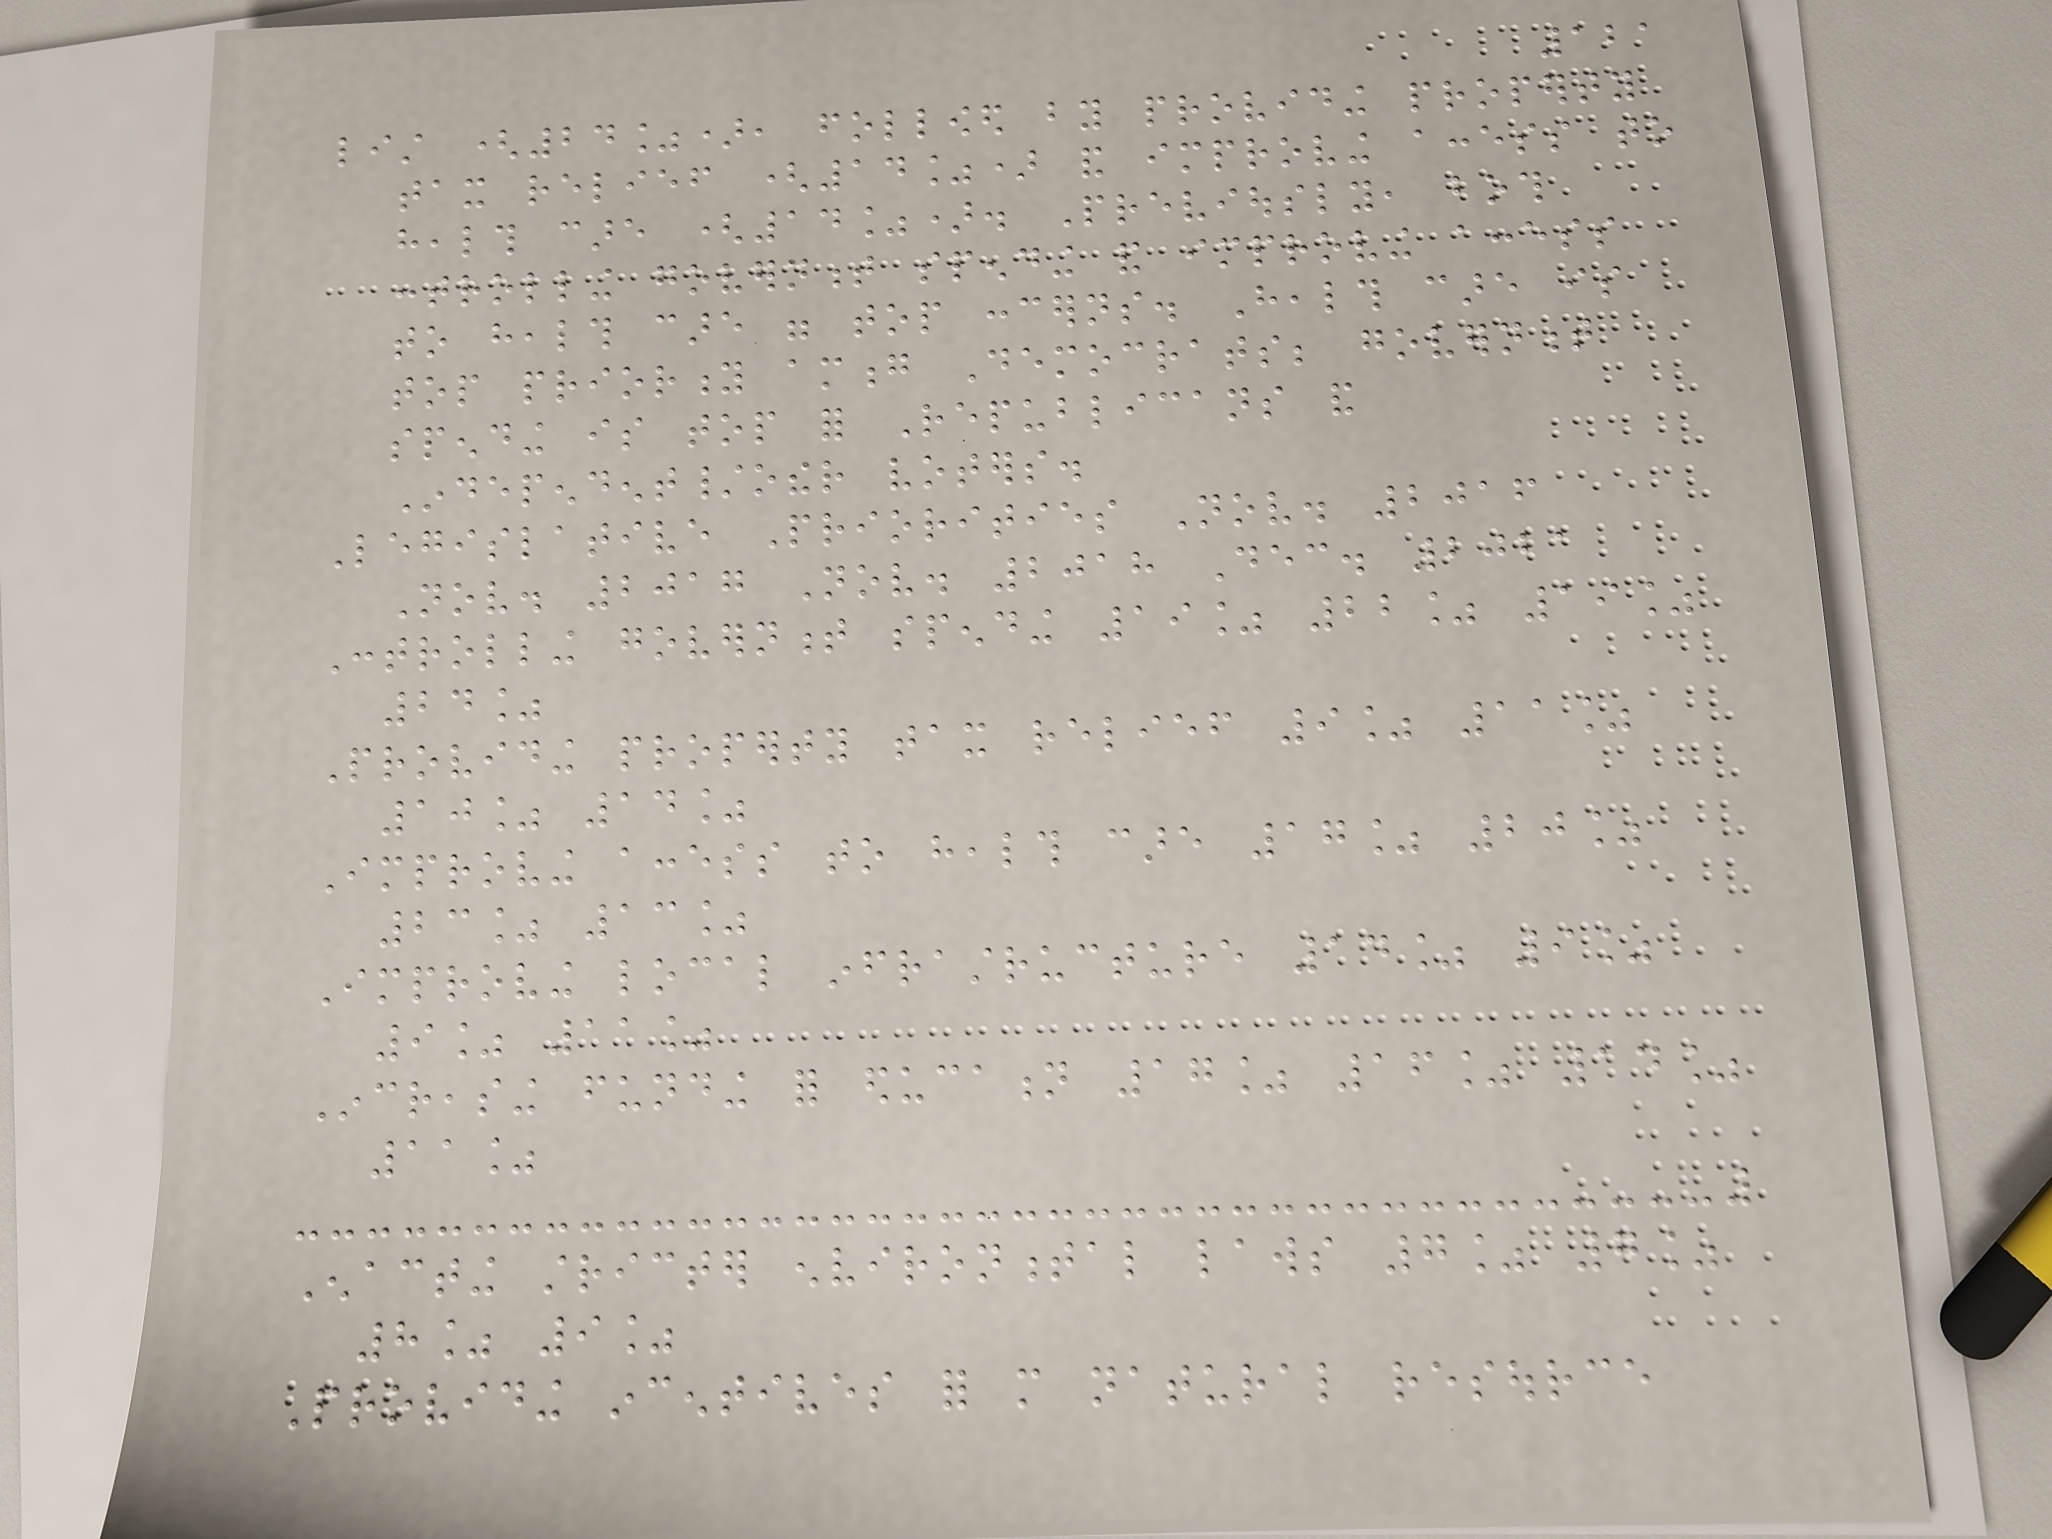121
list (24%), followed by providing property
tax relief (14%) and improving access to
health care (14%). Previously, both
controlling government spending and improving access
to health care were top concerns. Health care is
top priority among Democrats; government
spending is top for Republicans and
Independent/other voters.
Legislative Priorities Nov. 2016
Nov. 2017 Nov. 2018 Dec. 2021
Controlling government spending 19% 22% 19%
24%
Providing property tax relief 9% 11%
10% 14%
Improving access to health care 17% 20%
23% 13%
Improving local infrastructure 14% 9%
9% 11%
Increasing funding for education 17% 16% 14%
11%
Enacting stricter environmental laws 7% 7%
8% 9%
Providing incentives for more natural resource
